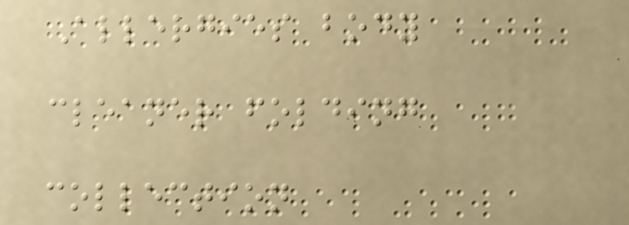Allergies body
cleaner folding
collection
